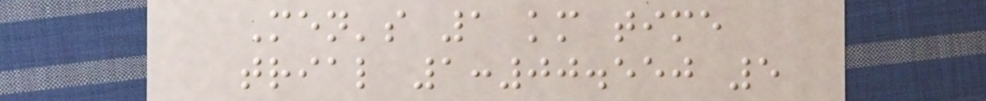Men's 1 km time
trial 1:00.550 5
